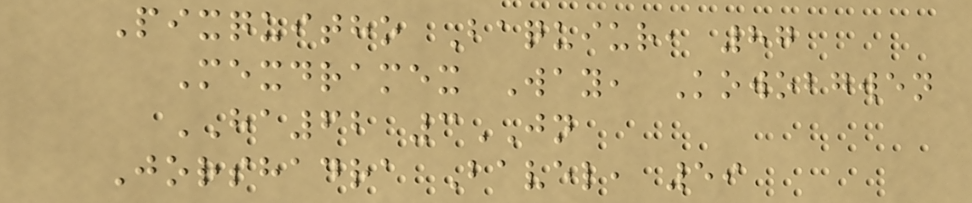Pixquitho Baquiur, 87
Mexdramex Way, Kowobgwen
HA62 3JN
Jorshadra Bavel, 59
